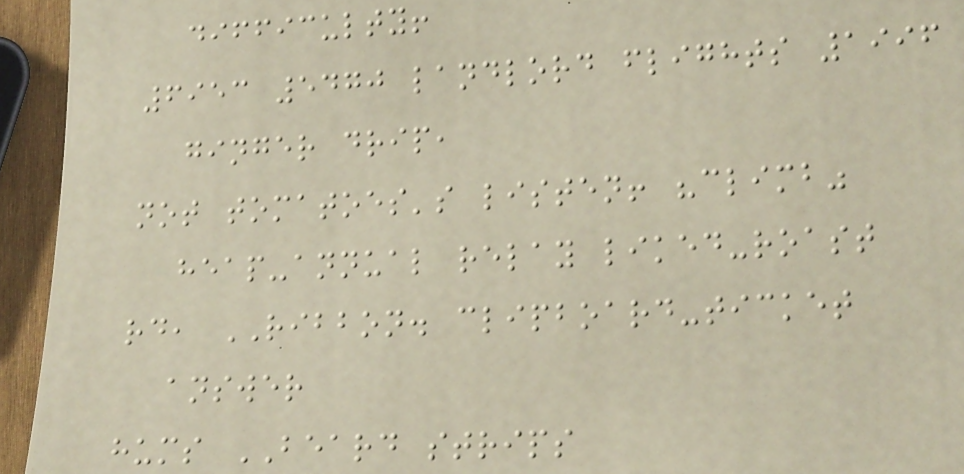difficulty!
6953 5470 landlord flights 1996
ginger drip,
not tomatoes's listen! "climb"
heap-annual relay liked-roast
rd, RIBBON. clipboard-ticket
answer
hums BEARD strips
